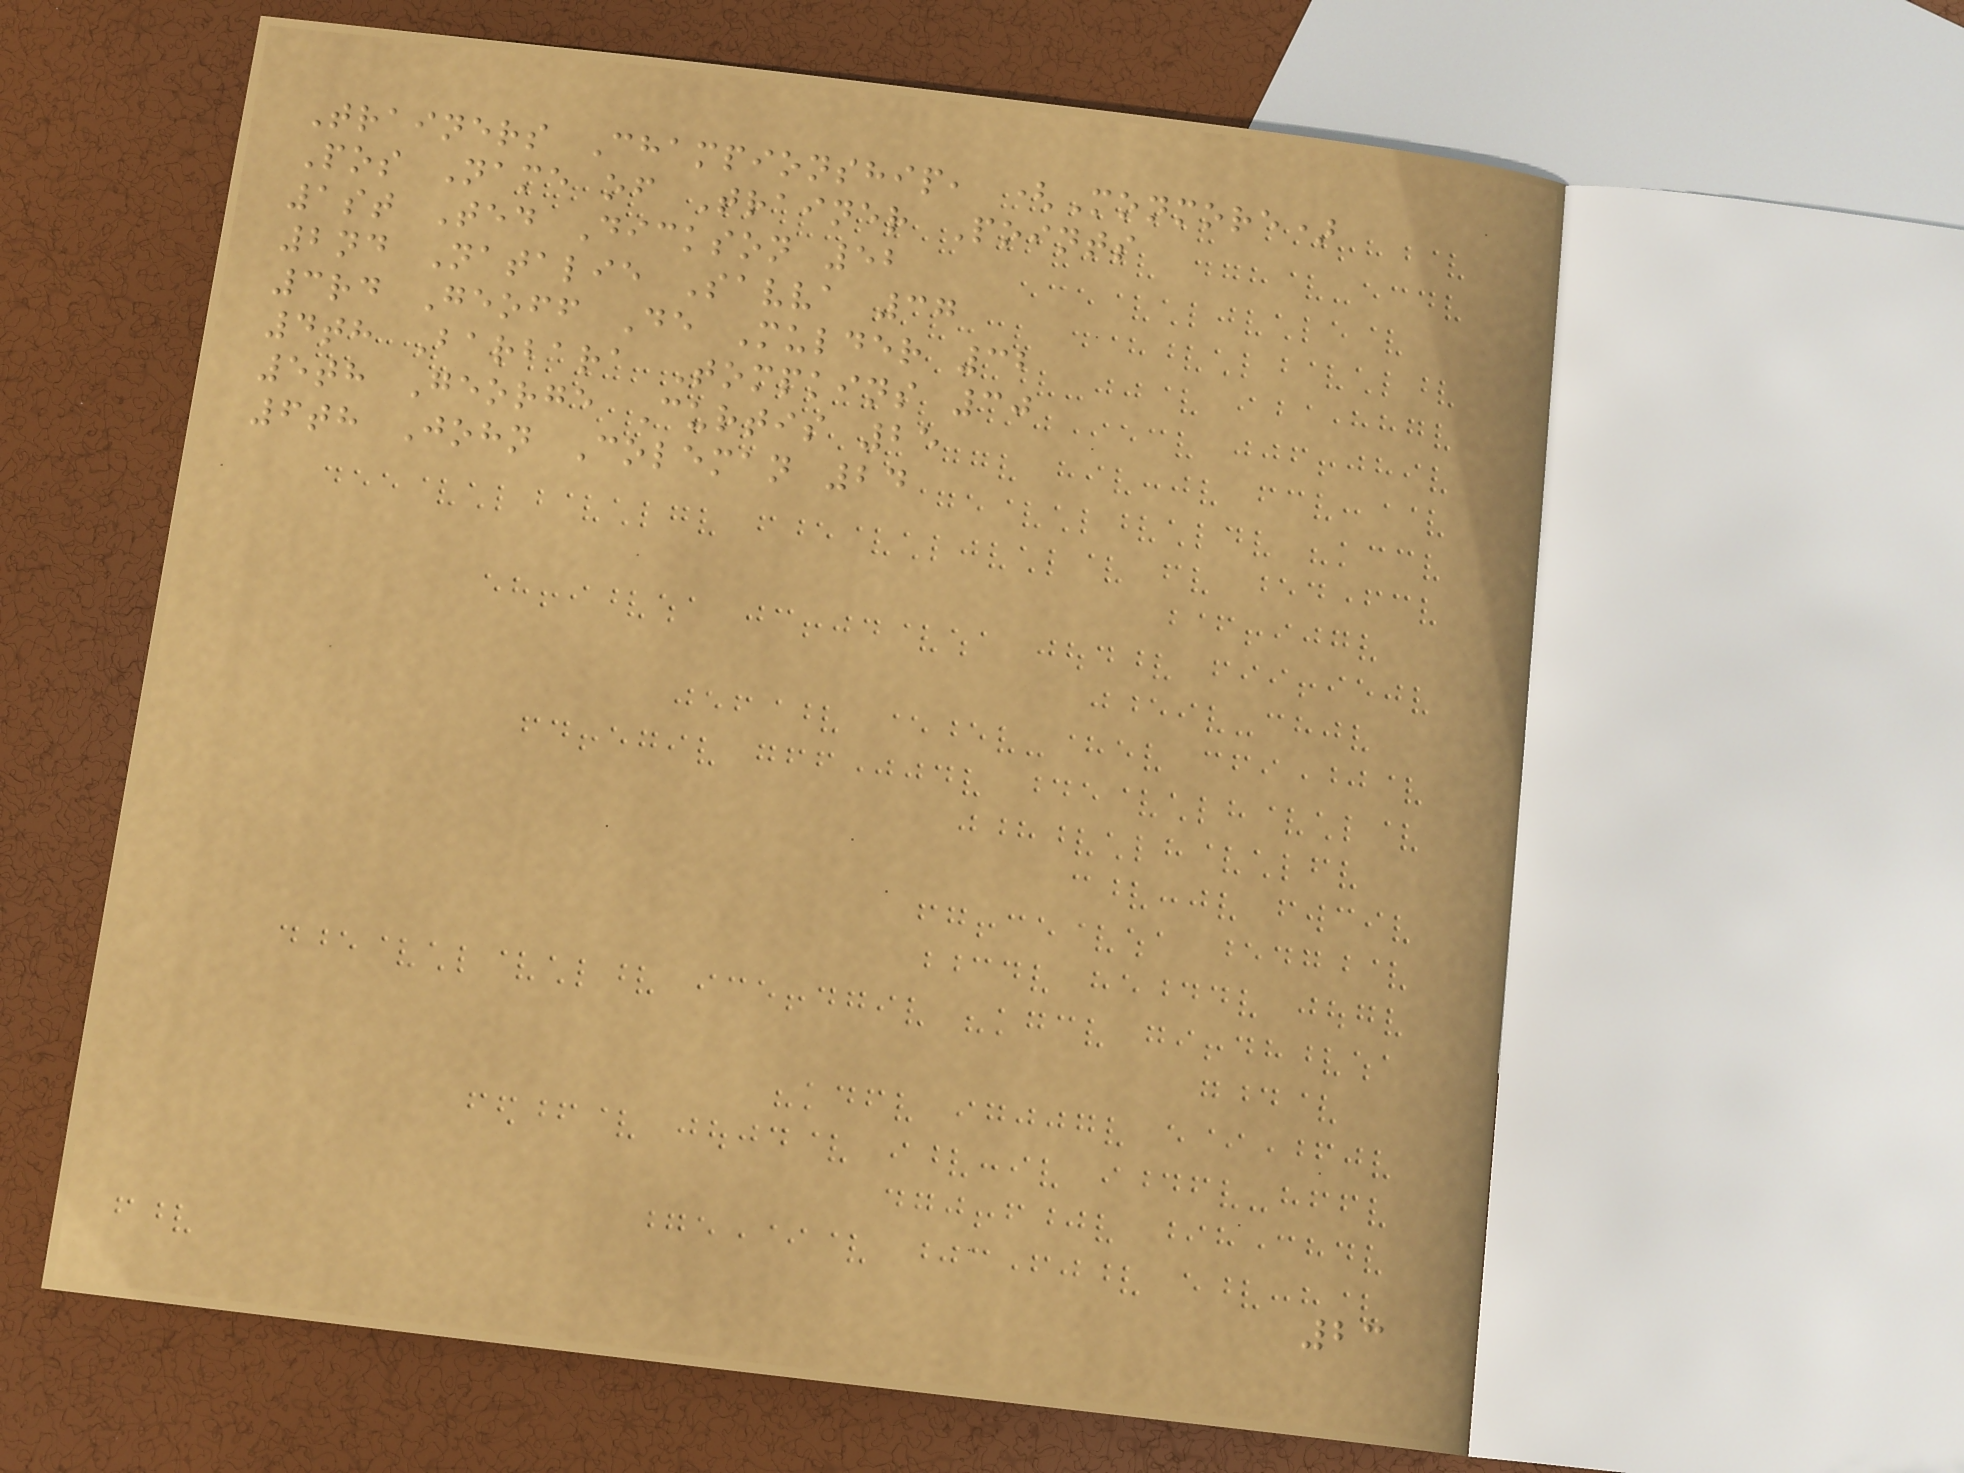Trainers Championship, (Monmore)
Pos Name of Trainer Points
1st Ted Dickson 52
2nd Natalie Savva 37
3rd Geoff De Mulder 32
4th Barbara Tompkins 30
5th George Curtis 25
6th John Coleman 24
23
